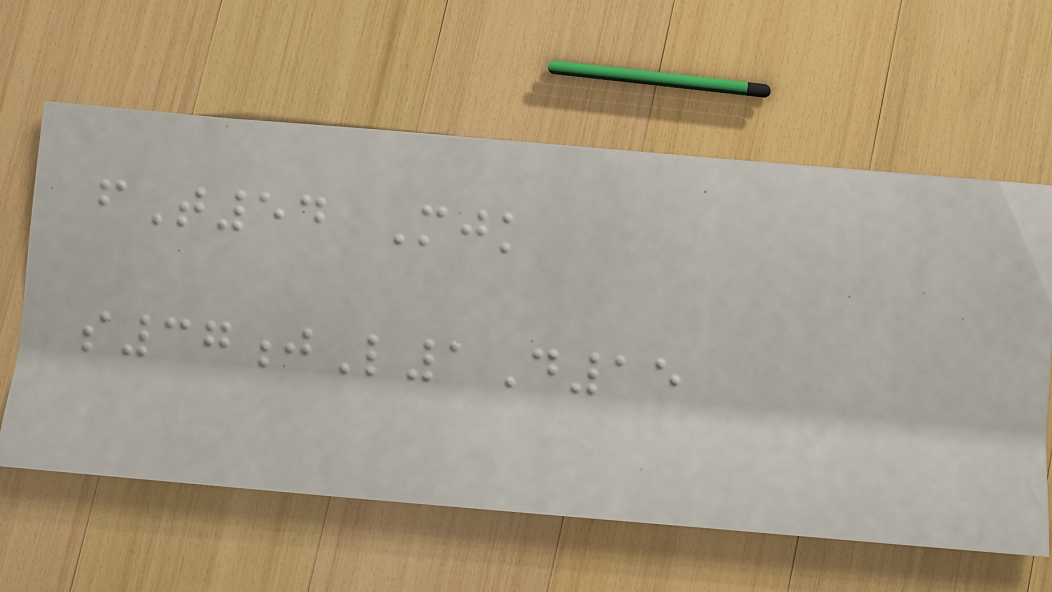fT54 Mjk
s37jL1D15
